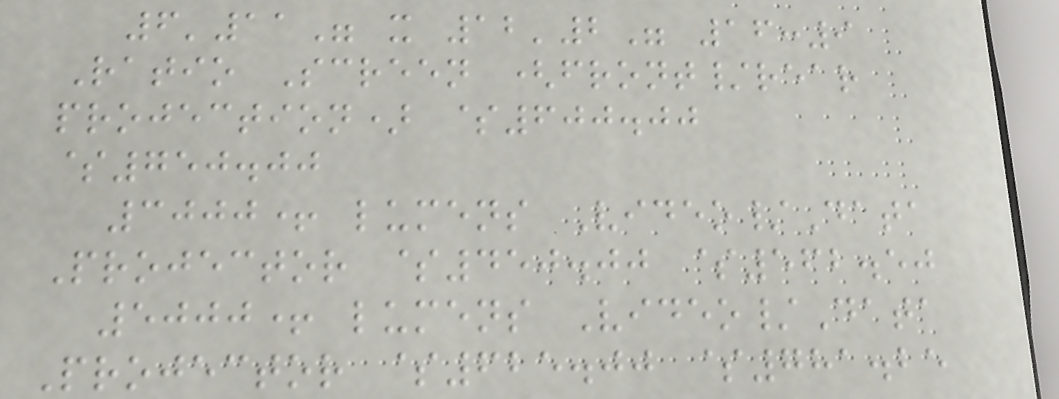6'11" x 12'2" 16:9
Ratio Screen (front/rear
projection) $600.00
$750.00
3000+ lumens Video/Data
Projector $450.00 $562.50
5000+ lumens Video/Data
Projector $625.00 $781.25
